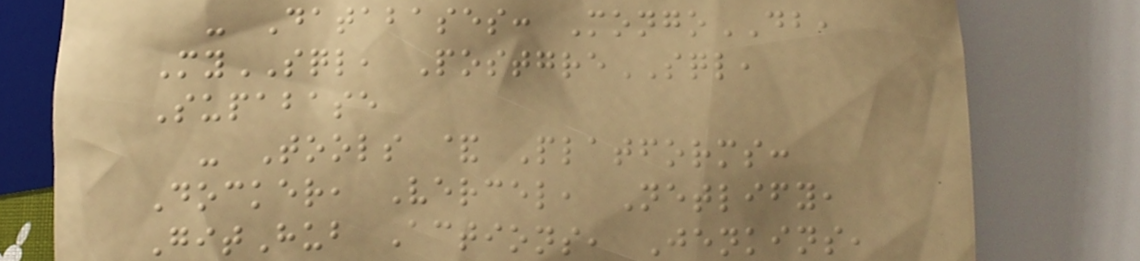- Databases: MongoDB,
MySQL, PostgreSQL,
Supabase
- Tools & Platforms:
Docker, Vercel, Netlify,
GitHub Actions, Jenkins,
